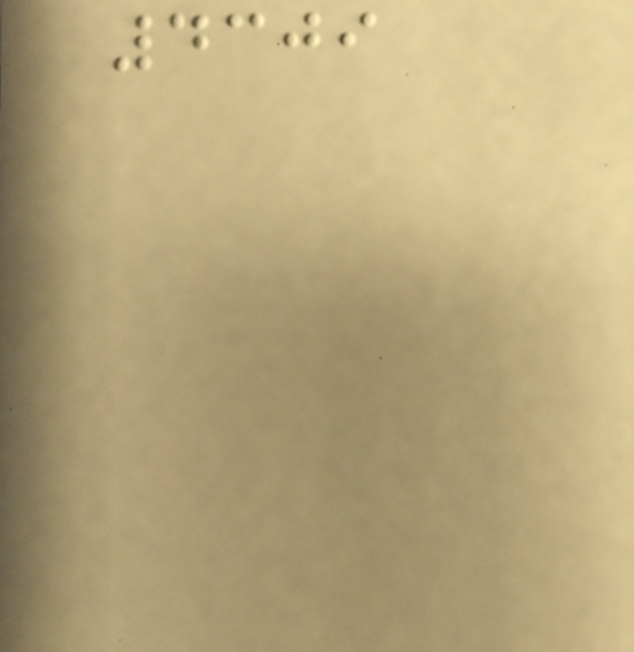4309
